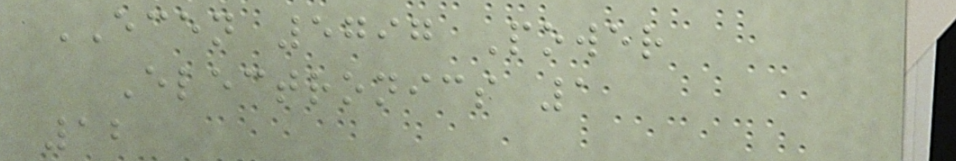ECEN 5797 Power
Electronics 1
12
